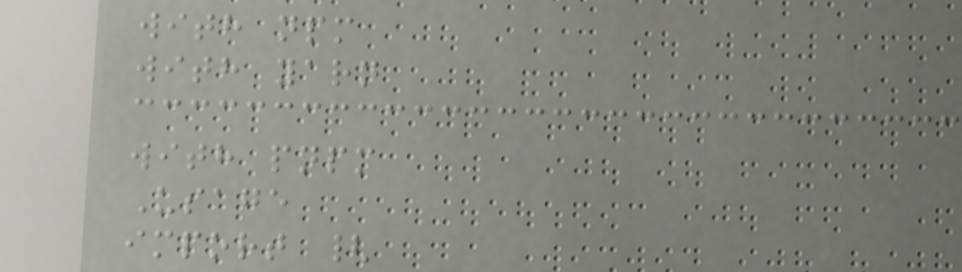with npm
with yarn
with pnpm
Usage
import {
